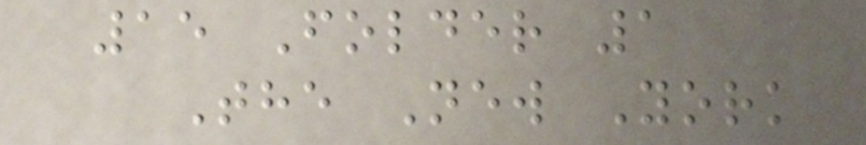15 Folder 1
The New York
